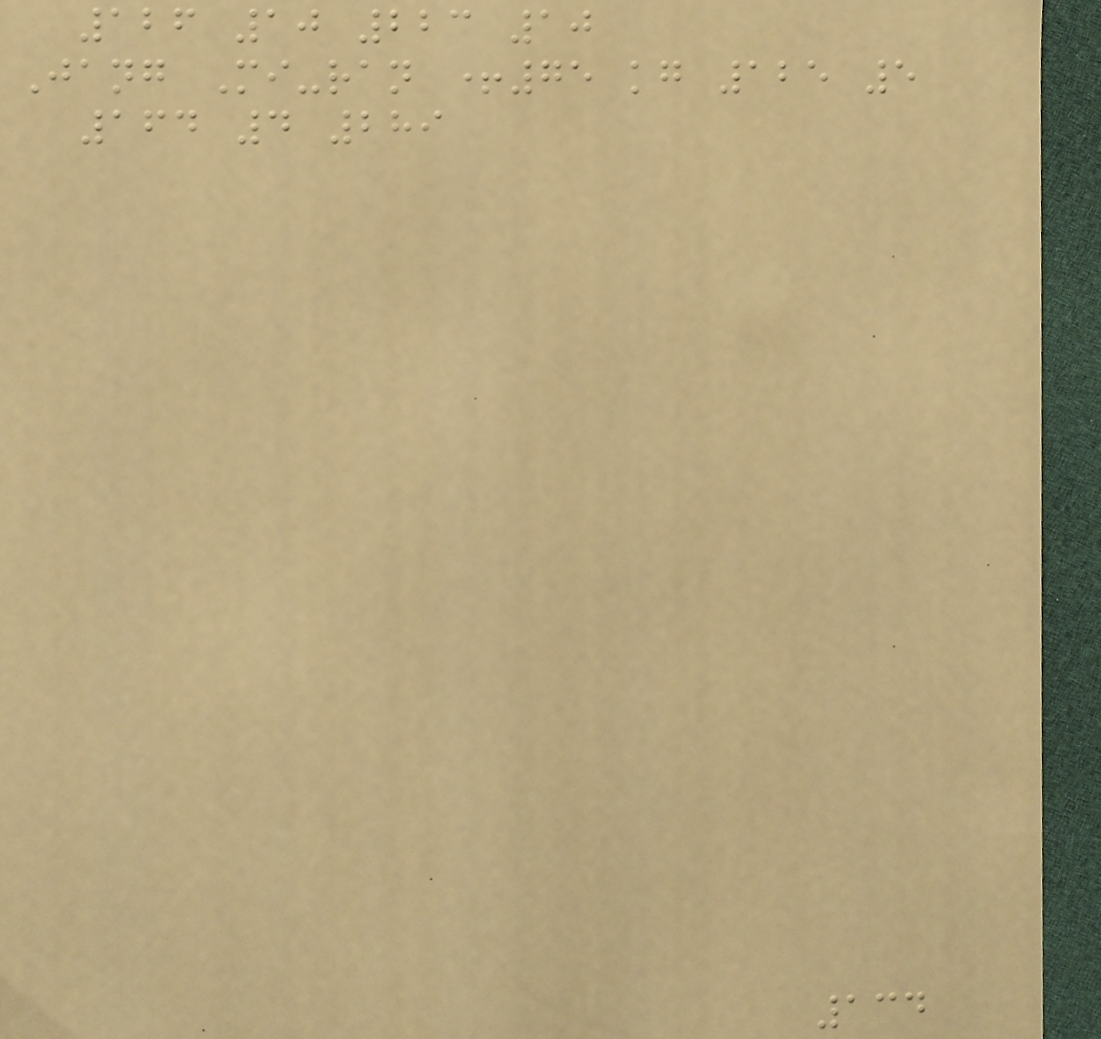126 10 223 10
Jang Mi-ran +75 kg 125 5
164 4 289
134
